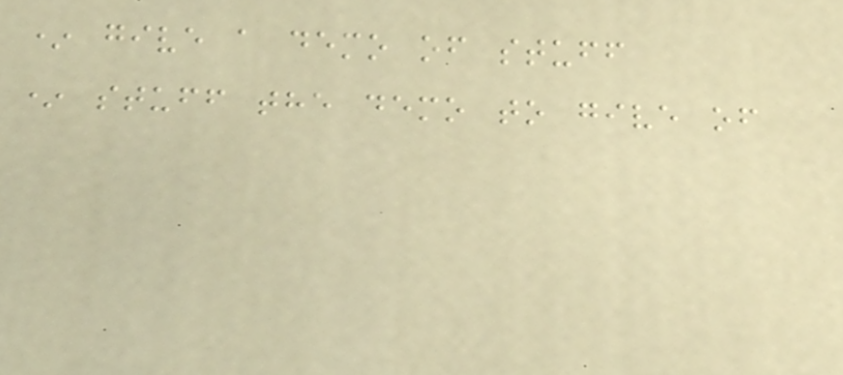* give a demo of stuff
* stuff the demo to give of
